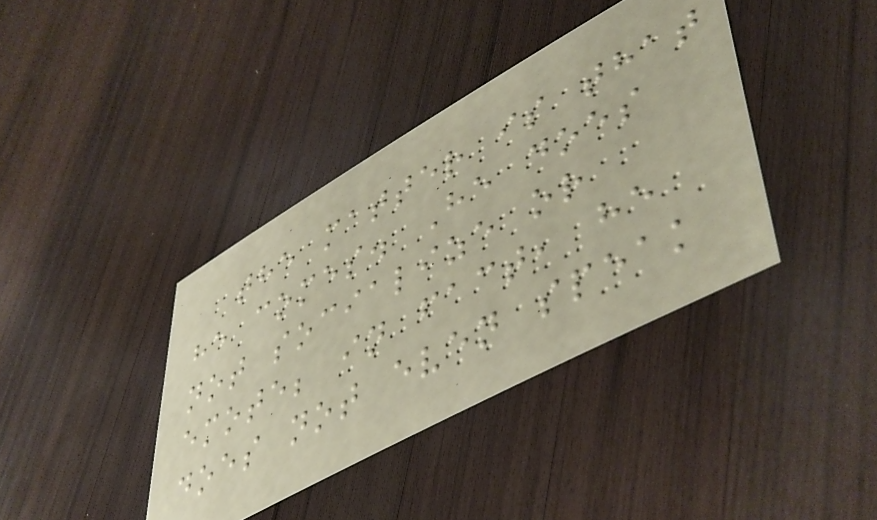the matter is that
he comes. He does
not socialize or
emote; in fact, he
does not even speak
